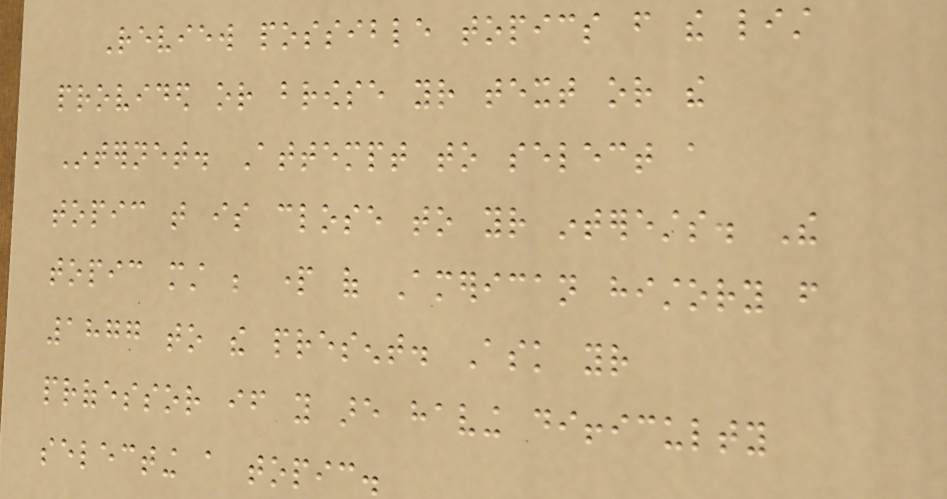Review possible topics from the list
provided or browse your text or the
Internet. Attempt to select a
topic that is close to your interests. The
topic must be part of American history from
1877 to the present. Ask your
professor if you are having difficulty
selecting a topic.
